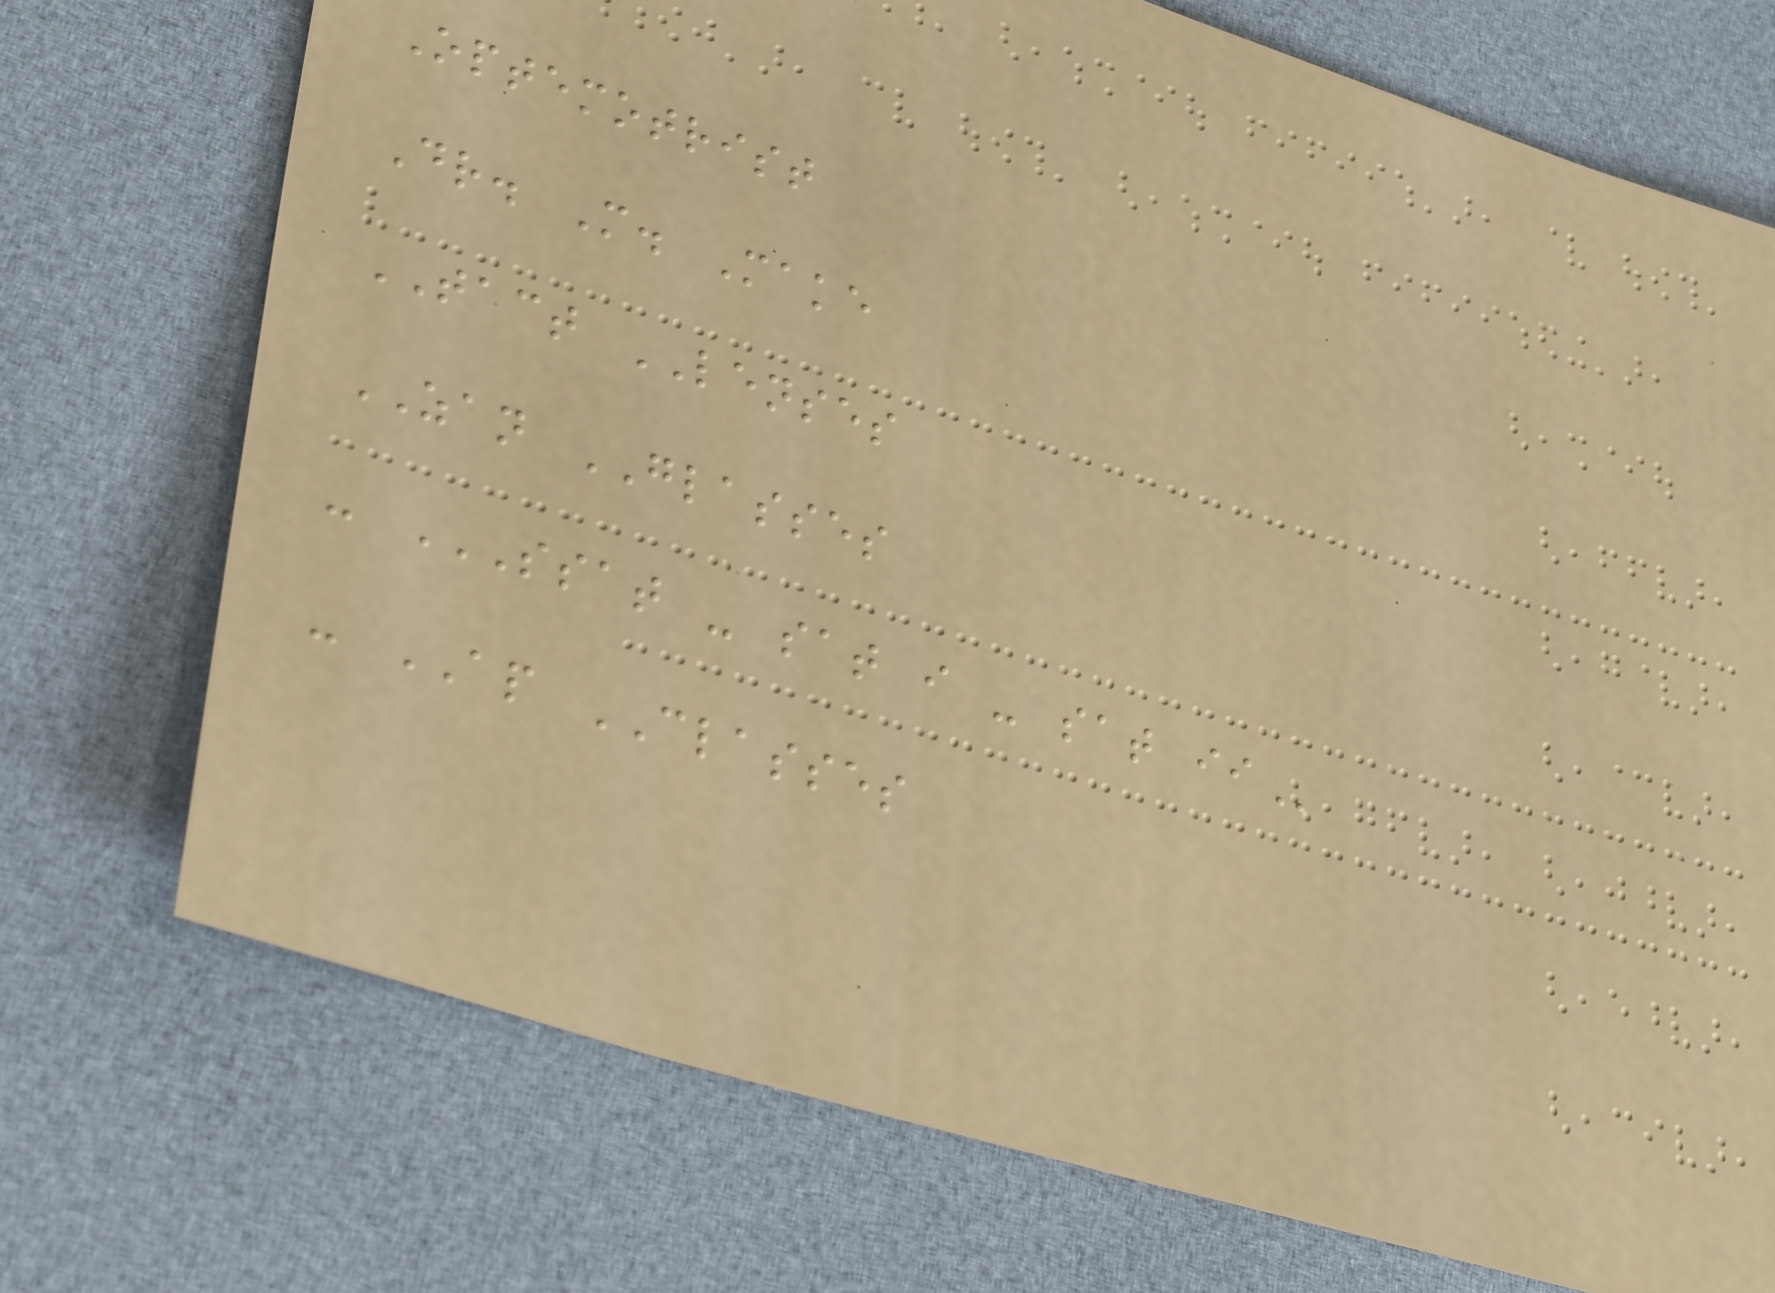Optemotrist
Dr. M. Make
TACT LENSES
ZAN GLASSES
- SSAT - SAT I - SAT II
- AP CLASSES
